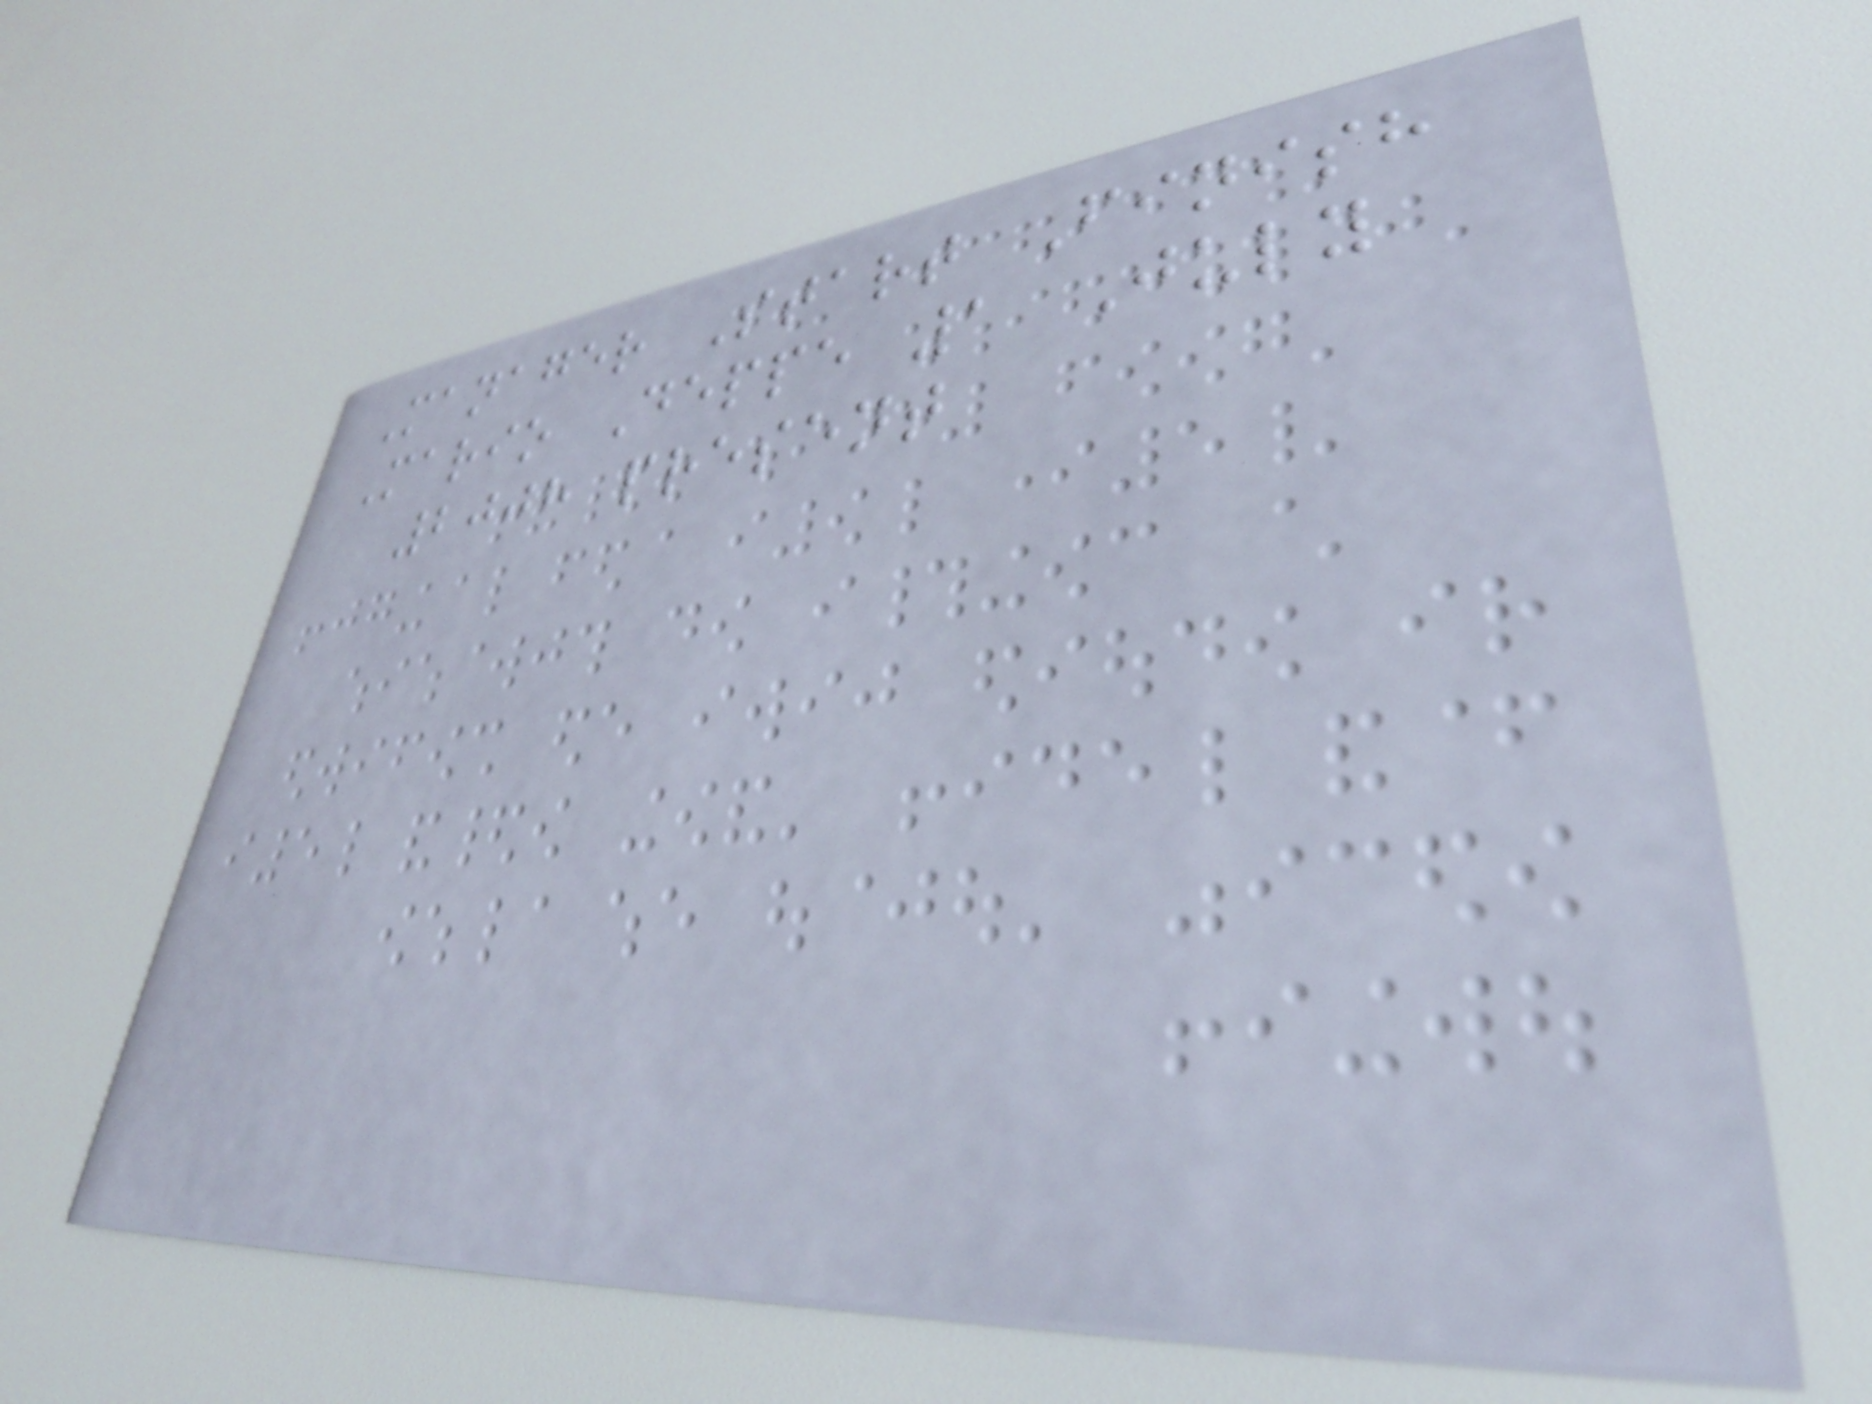Manager Start Finish
Mario Deppe 1 July
2008 present
